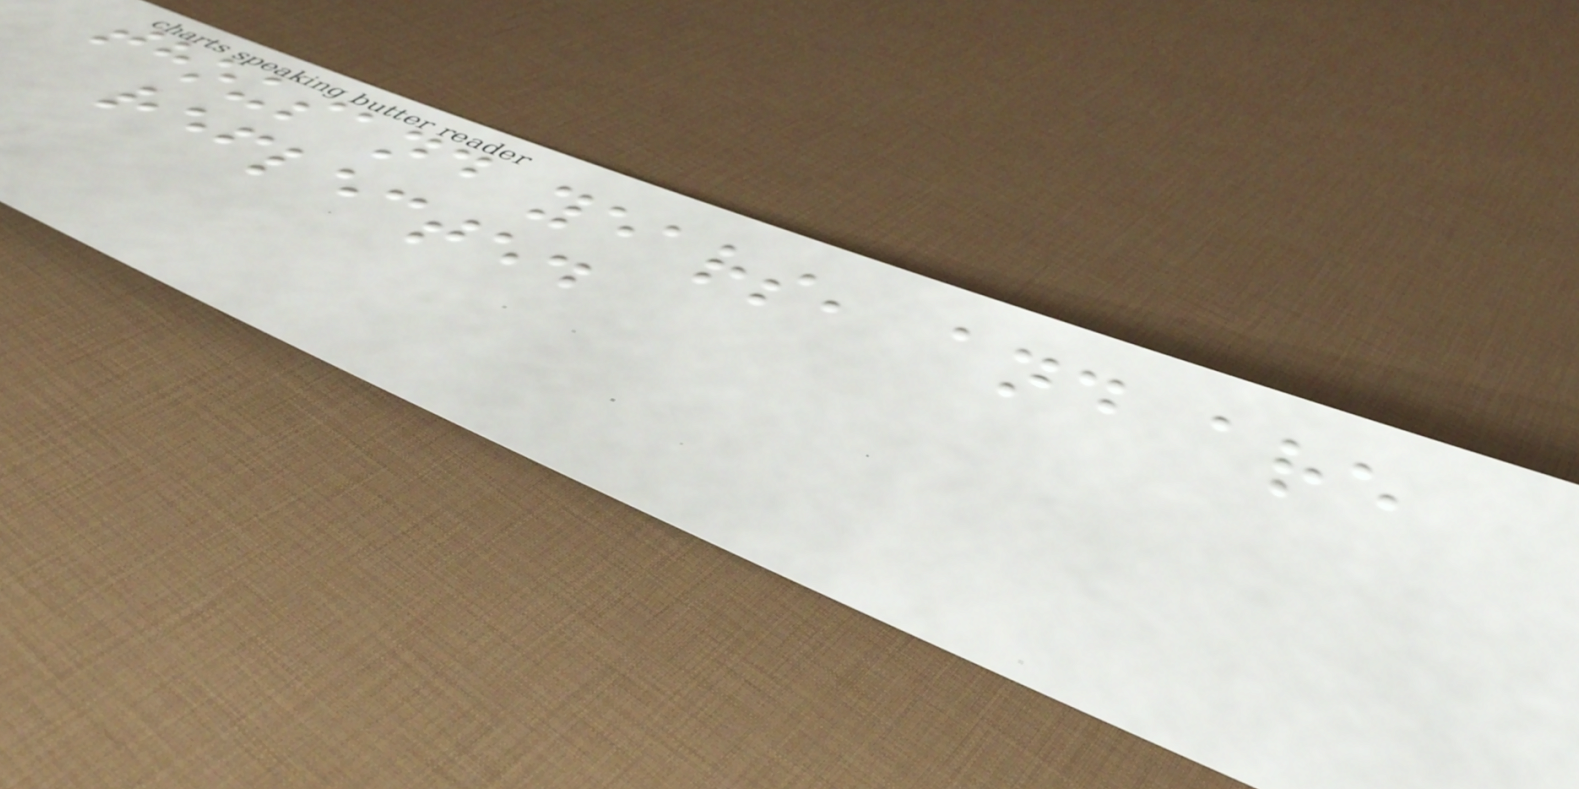thousand years, and are
reflected
